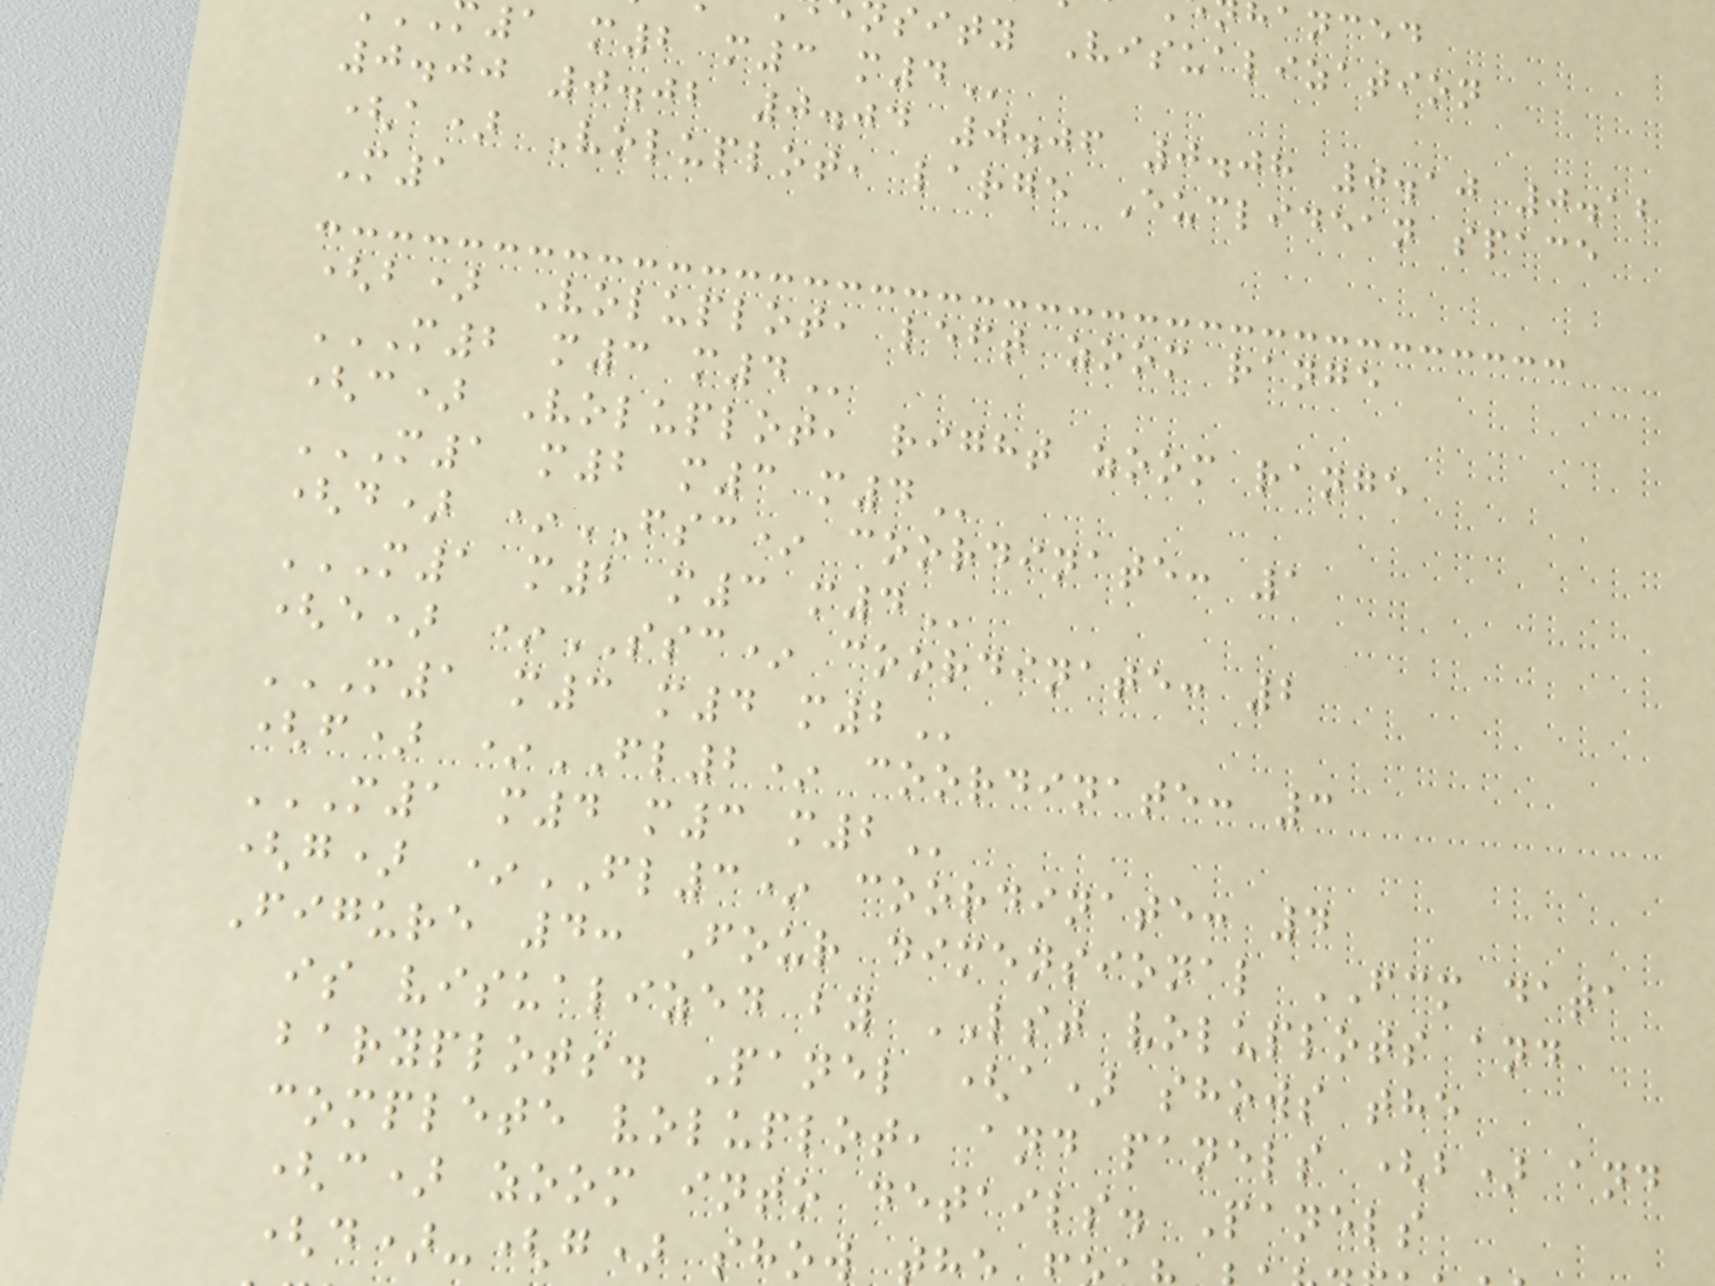sity Visualization
1 m2 m3
0.00 0.02 0.04 0.06 0.08 0.10 0.12
(a) Voluplot, large Euclidean space
M1
(b) Voluplot, left zoom range
M2 M3 M4
(c) Voluplot, right zoom range
M1 M2 M3 M4
(d) *FSC* coordinate: 1
M1 M2 M3 M4
(e) *SSC* coordinate: 2
M1 M3 M4 M2
(f) *FL2* coordinate: 3
M1 M4 M3 M2
(g) *FL3* coordinate: 4
Figure 4: Four dimensional FCM data
is visualized by LST voluplots and
baryplots. Panel (a) shows the
complete voluplot, and panels (b) and
(c) zoom into details. Panels
(d)-(g) show
